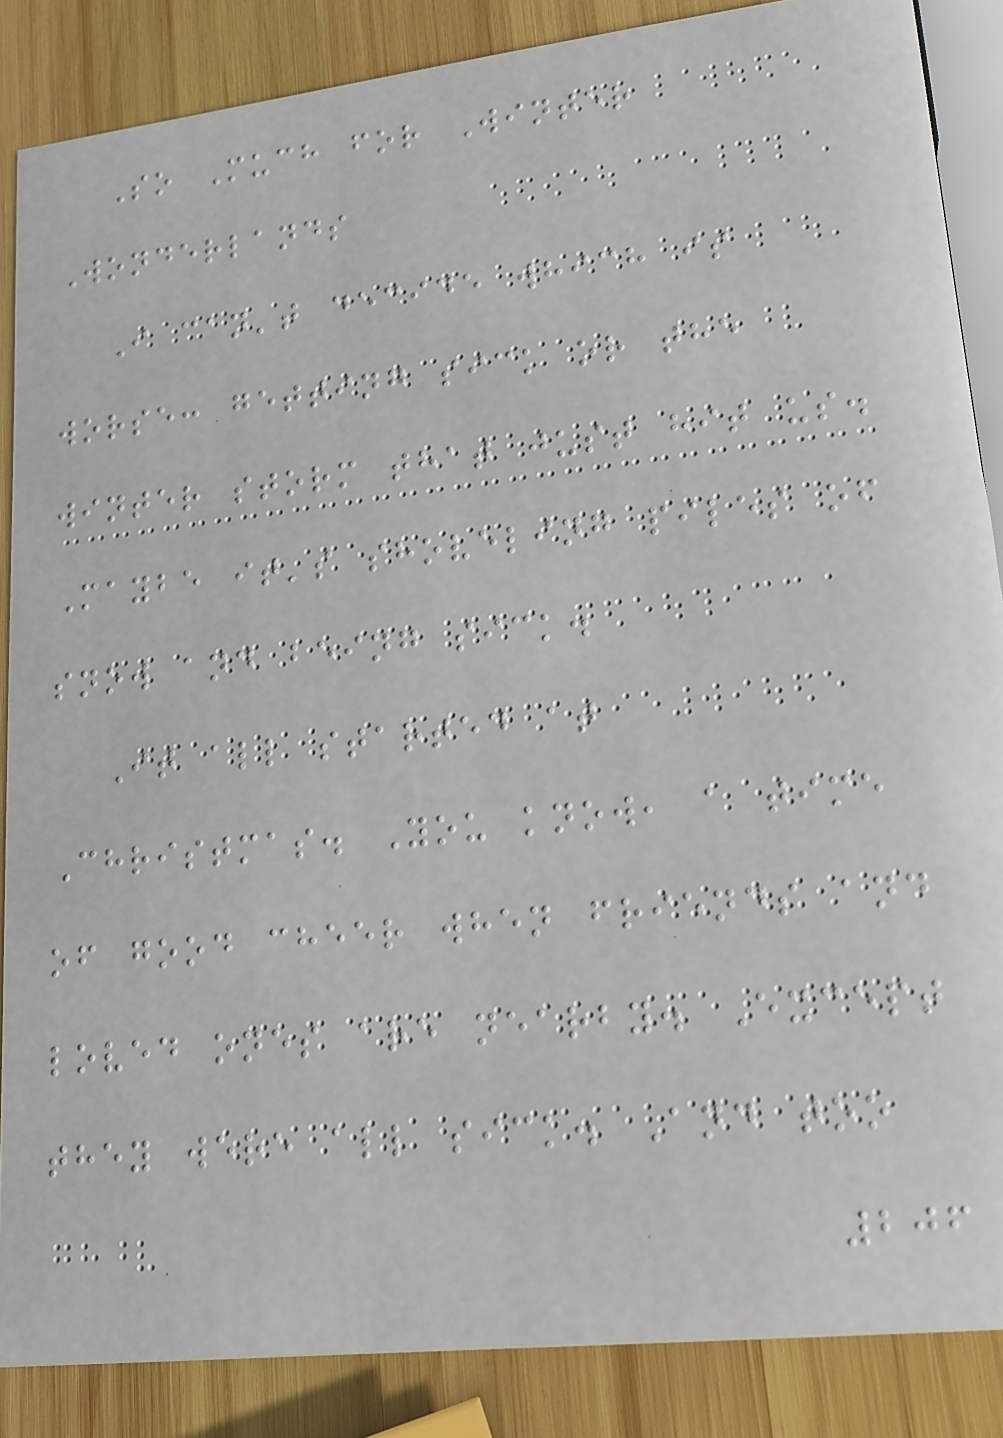So Much for Winter
Wonderlands
I can't decide which is
worse: getting sick or the
winter storm that just hit us.
Maybe it's shoveling piles of
snow and being sick.
It all started at
Christmas. You know, a time
of good cheer when friends and
loved ones are nearby. Except
they were all sick. And too
206
